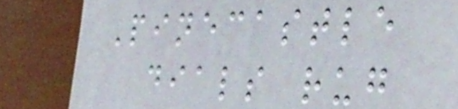Pinecastle
dials rug
